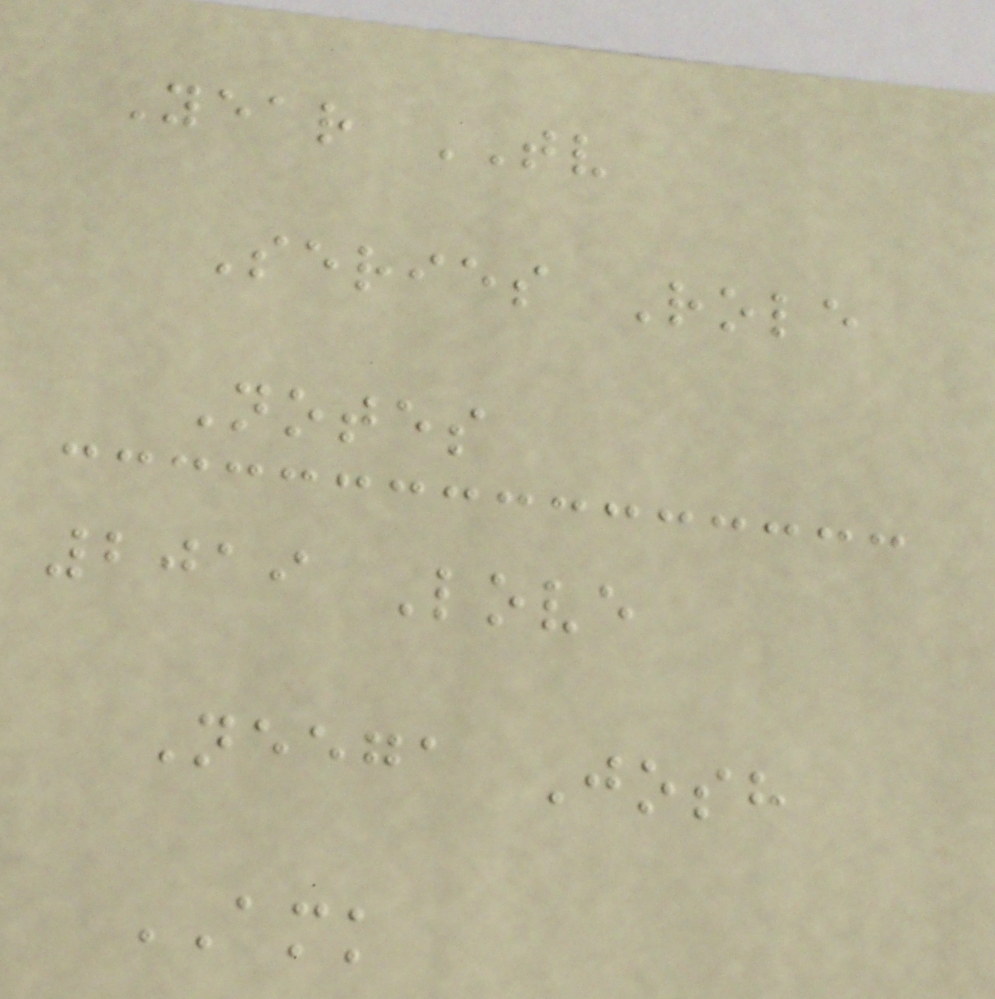Year TV
Series Role
Notes
2019 Love
Neega Josh
AMK
